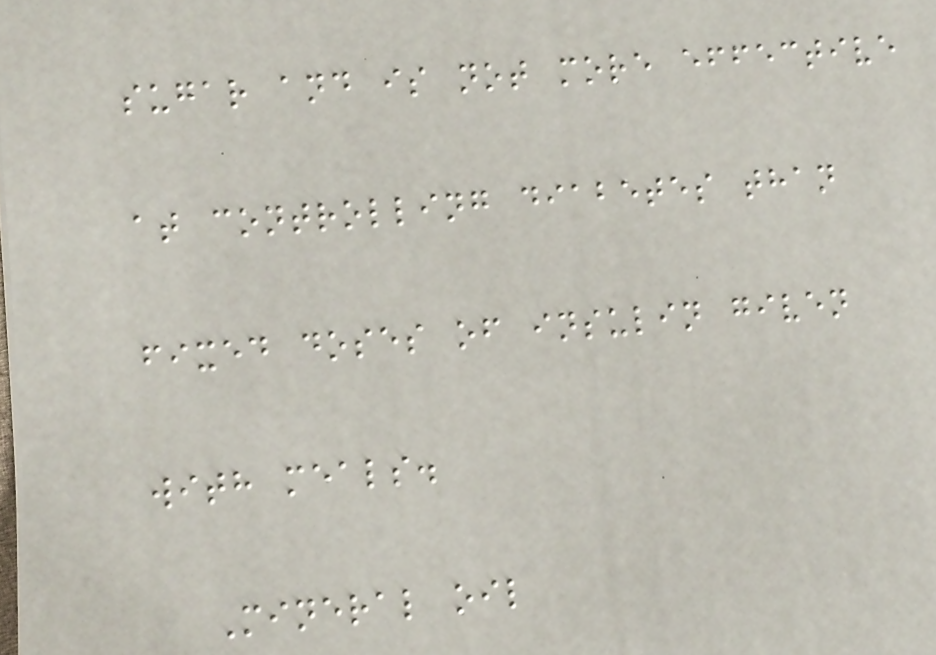sugar and is not more effective
at controlling diabetes than
fixed doses of insulin given
with meals.
Mineral oil
